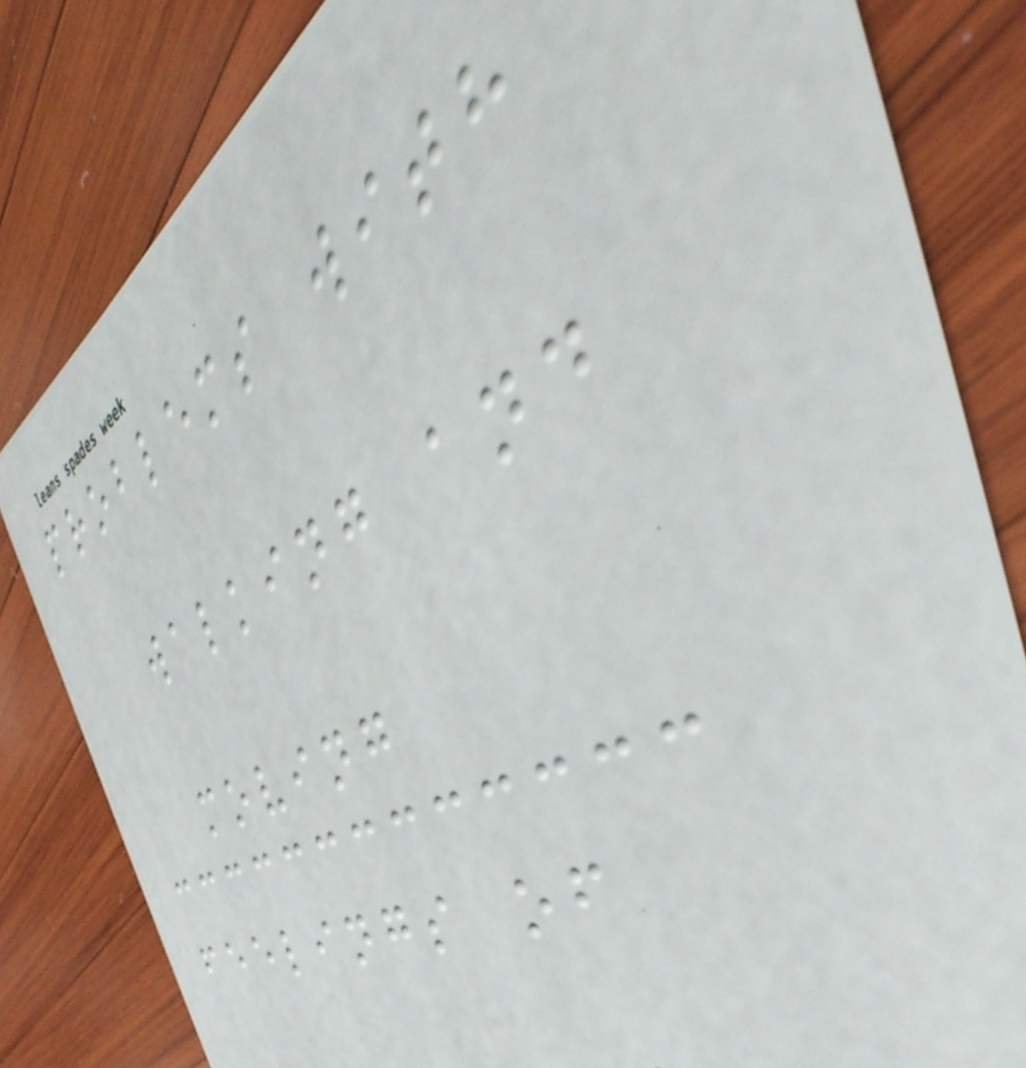problems with
walking and
moving
feelings of
